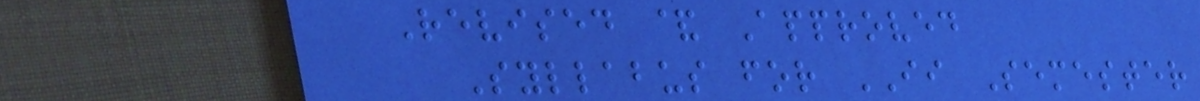Revised & Approved
Syllabus for II Semester
